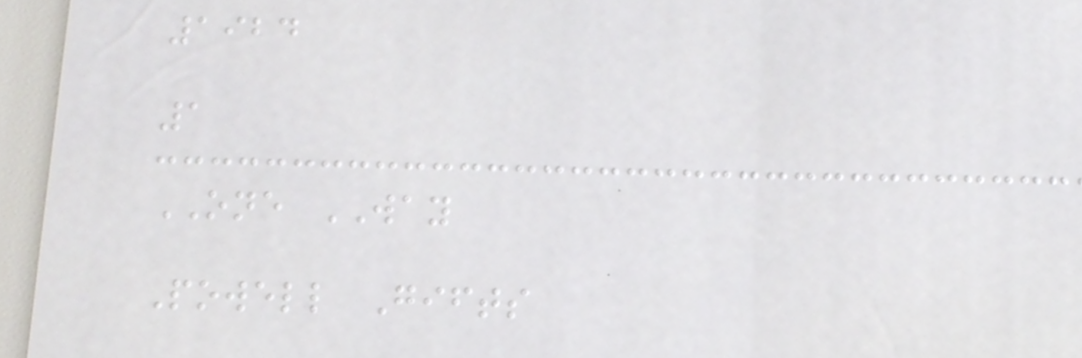1924
1
ONE WAY
Powell Gifts
